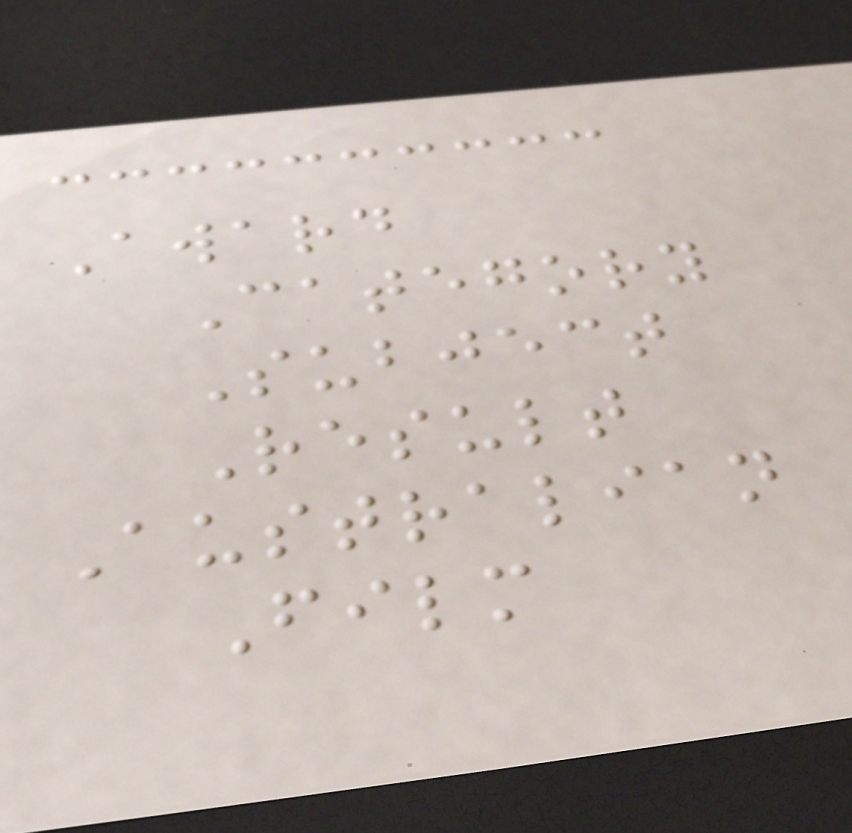Award
Category
Subject
Result
Australian
Film
